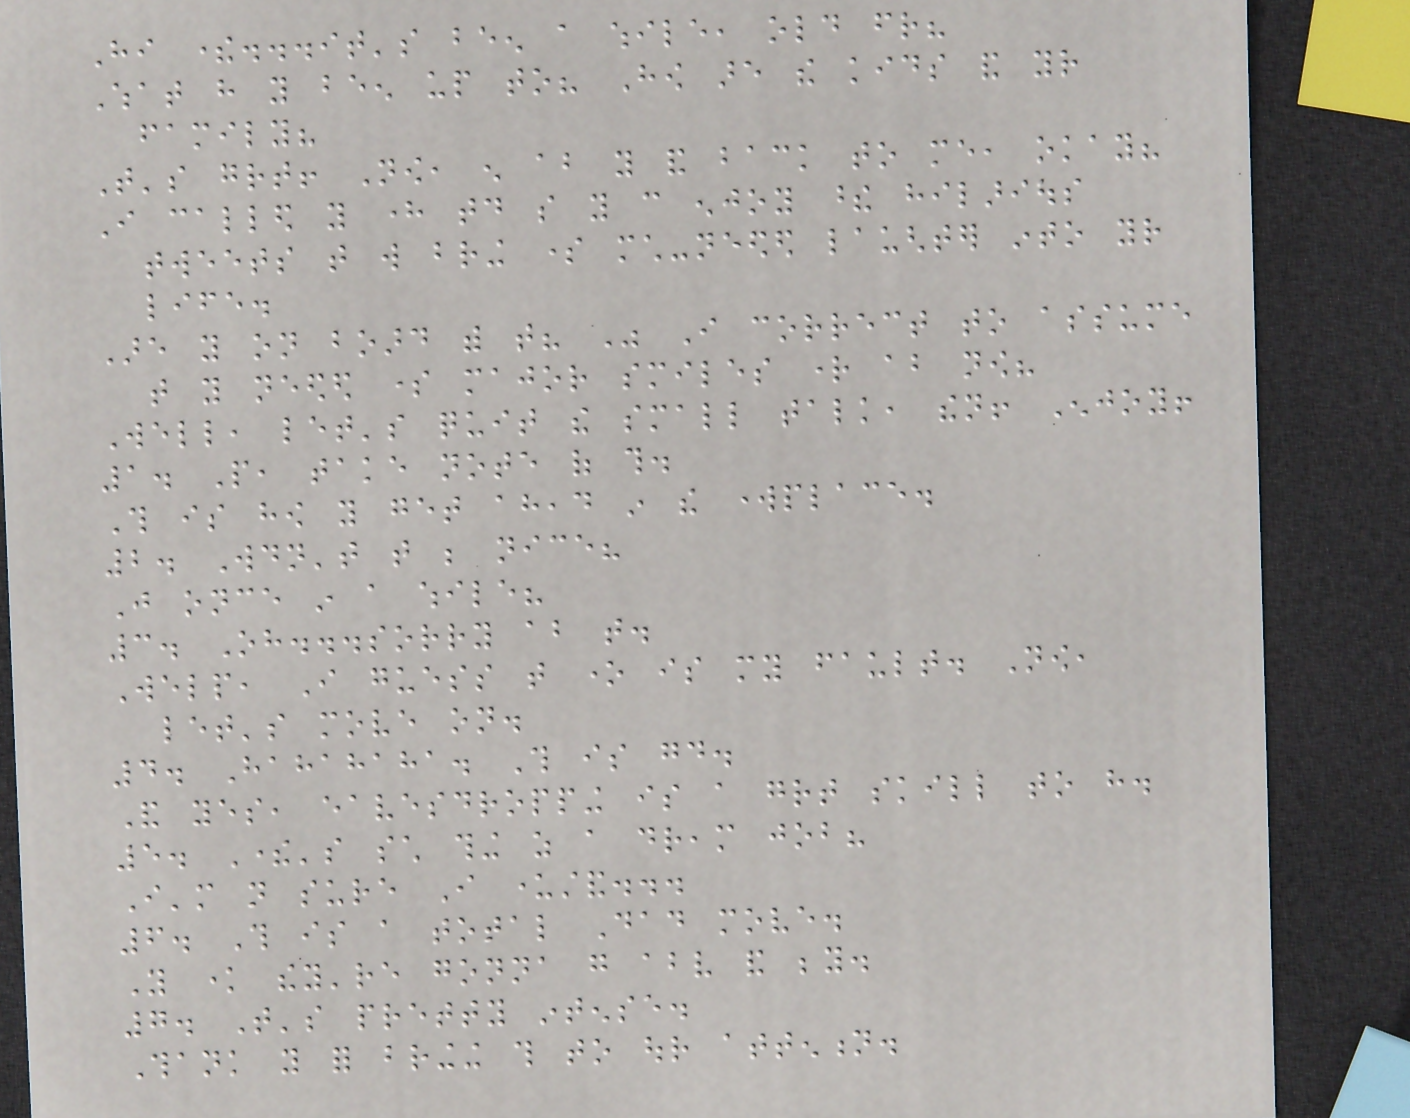Hi there...it's been a while, old friend?
What have you been up to? How are the kids and your
family?
That's great! Now, enough about you and back to me, okay?
I called you here today so you can enjoy these hilarious
tweets that will bring some much-needed laughter into your
life.
Are you on board with that? Was I correct to assume
that you needed some major smiles right about now?
Well, let's quit the small talk, then! Enjoy!
1. People, take note of this.
This is how you get ahead in the workplace.
2. Wouldn't that be nice?
Just once in a while?
3. Oh...sorry about that.
Welp, I guess that one is my fault. Now,
let's move on.
4. Hahahaha. This is good.
And yes, eavesdropping is a great skill to have.
5. There's such thing as a dream job?
I'm not sure I understand...
6. This is a total Dad move.
You know they're gonna go above and beyond.
7. That's pretty intense.
Thank you for bringing this to our attention.
